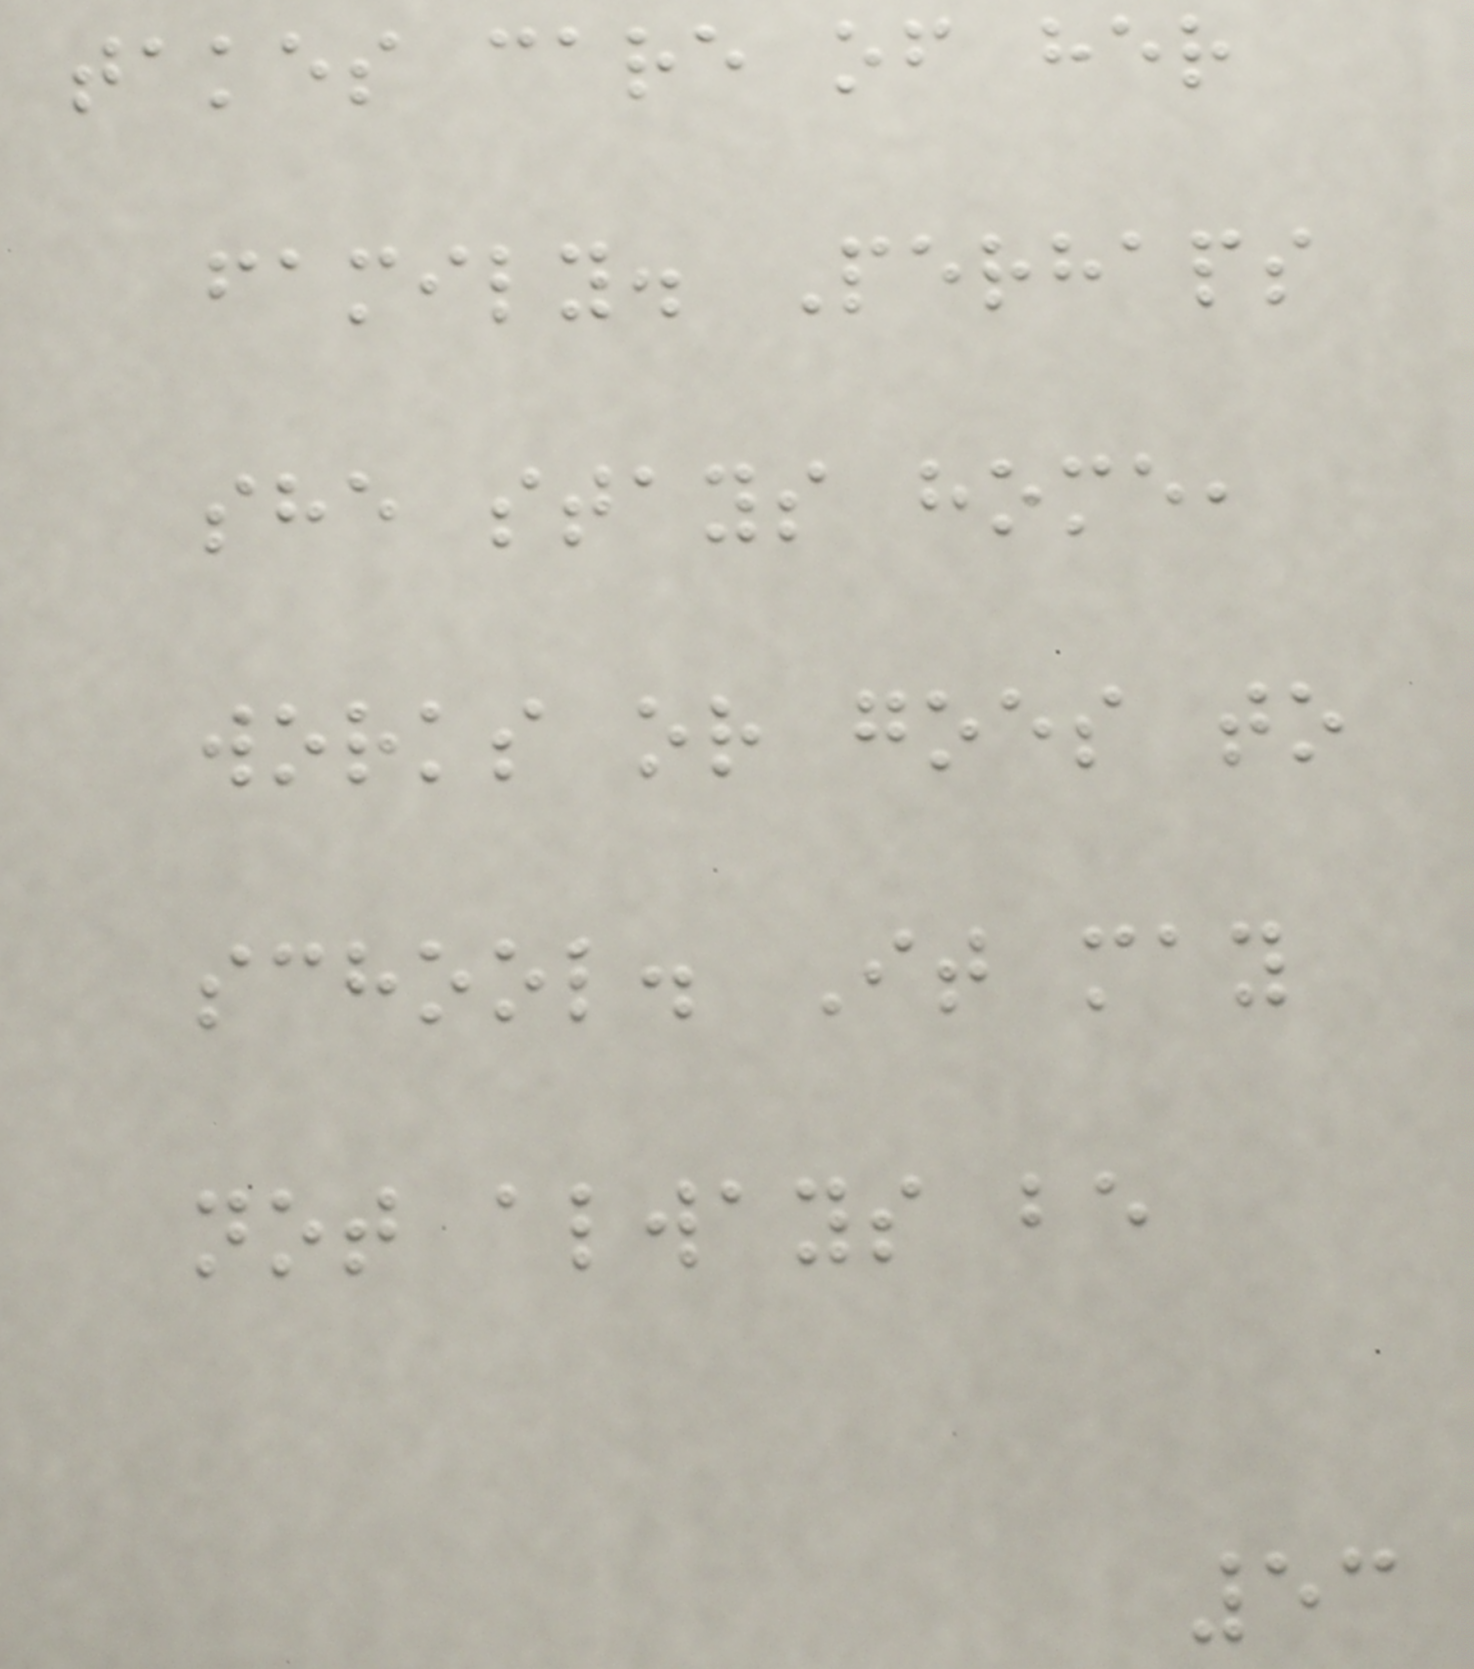takes care of her
family. Perhaps
she stays home,
works or goes to
school. It may
not always be
53
